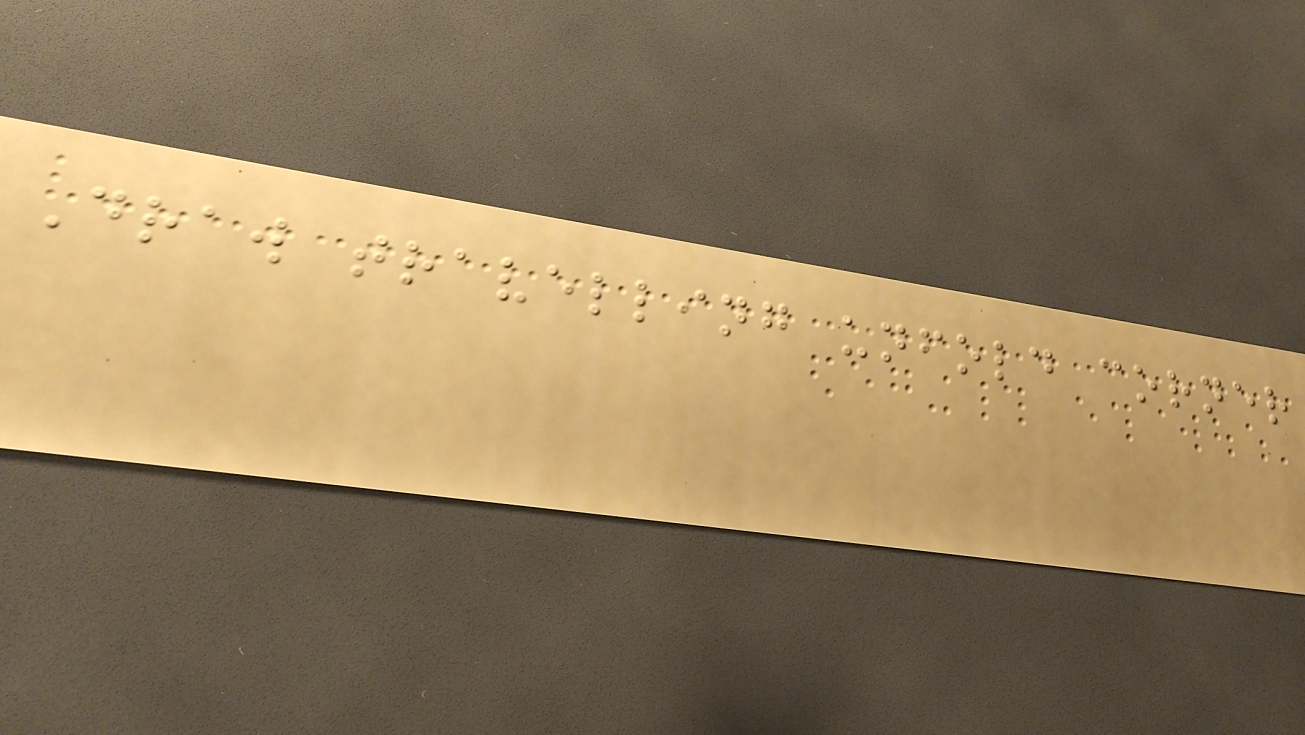Draw travelling unfold corner
